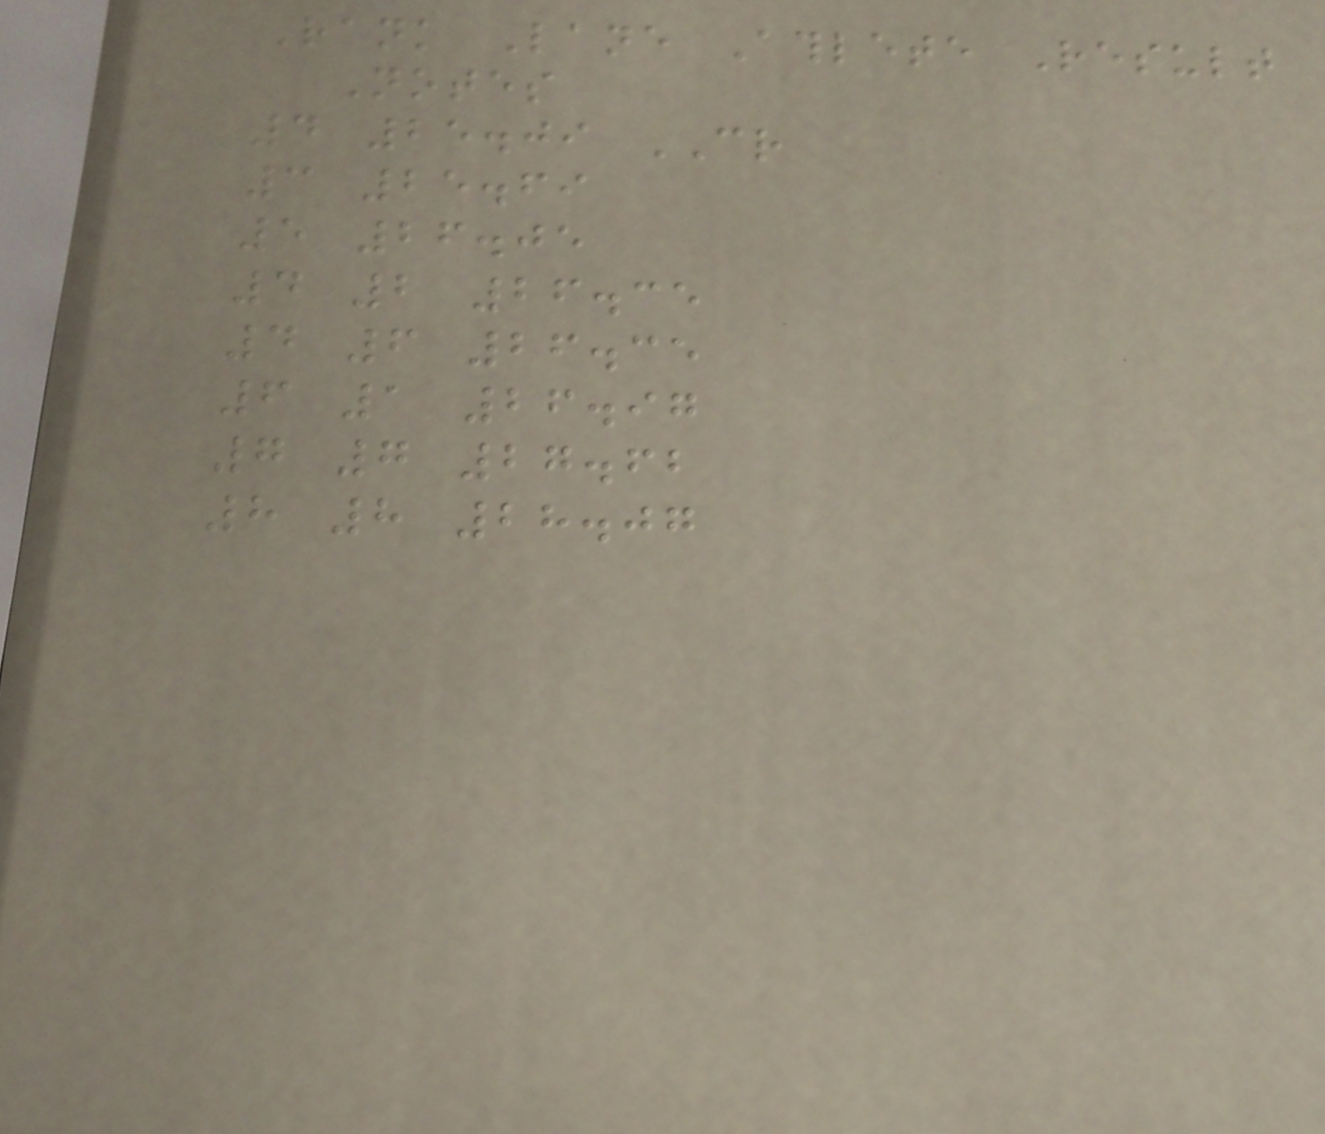Rank Lane Athlete Result
Notes
4 25.09 CR
3 25.69
5 26.05
4 2 26.35
4 6 26.35
6 1 26.97
7 7 27.62
8 8 28.07
